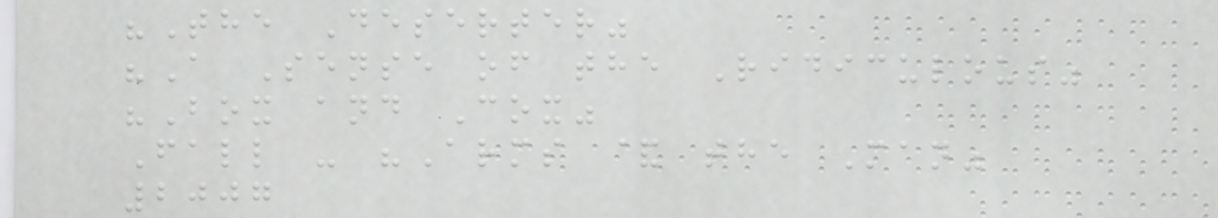"The Deserter"
"A Sense of the Ridiculous"
"Box and Cox"
Fall - "Arms & the Man"
2007
